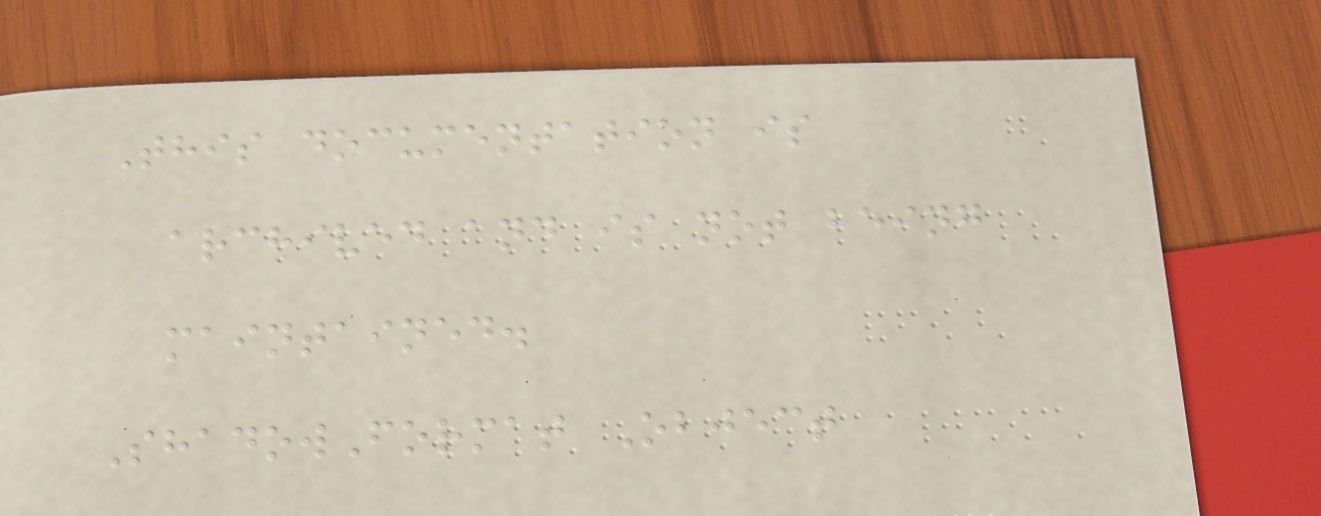This documentation is
archived and is not being
maintained.
ShadowFormat Object
